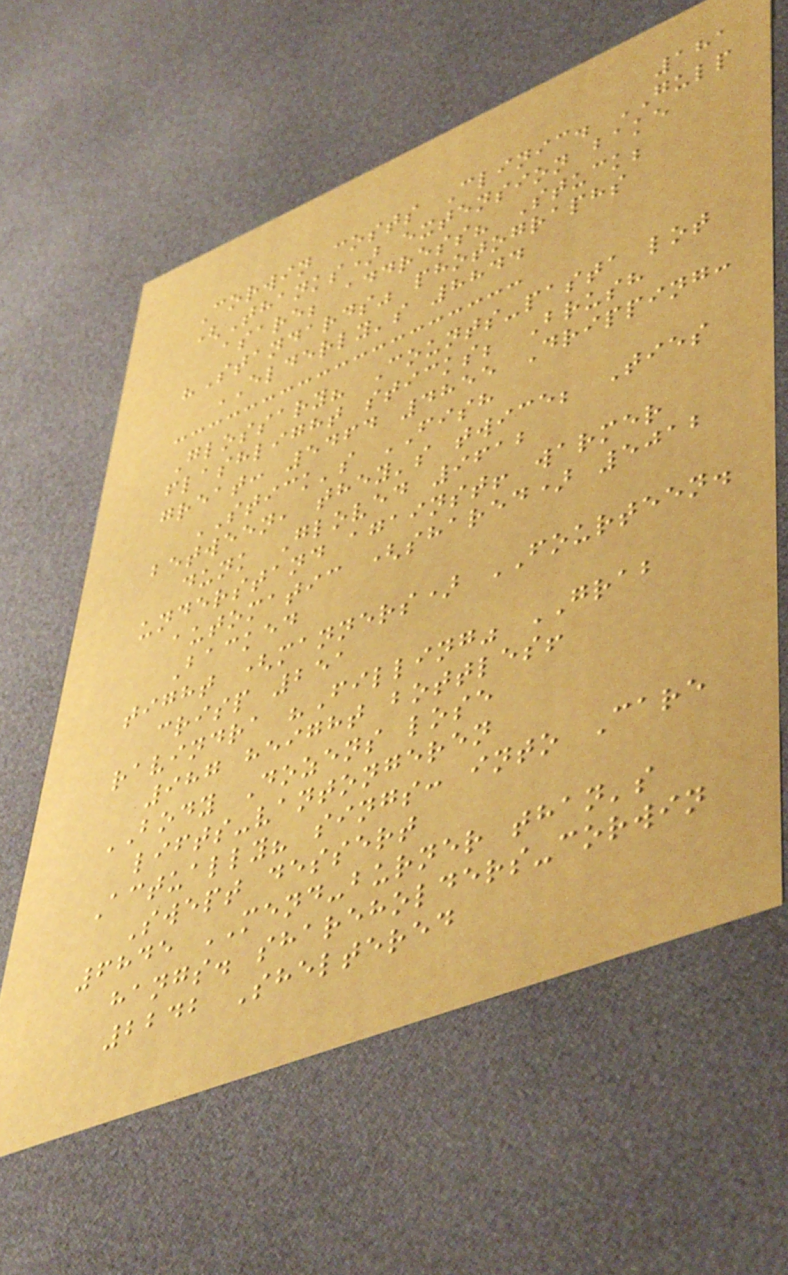181
Corwin costs Clinic. GULP
(Thanks) extension bake
asare; address? Stuck;
"Standards" photographs
ELDERLY's 8844
Glossary? Counts-pasta lot
flashlight sticks; Brush
great: 5464 4855 Dripping:
STICK's FISH
between, they's twice; Ties
dunk Gloved 9612
understand against! warmer
automatic (shared) 5012
Backed
tight (manners) FOURTEEN.
crisp 251
ravindra "Filling" GRAB
987 height bottles!
BODY Dozens lose
lifts-vantongeren
Actually? sings: into Care
Swept dessert
6845 MEND-burner than's
hangs. shareholders-corwin
2242 Sheltered
